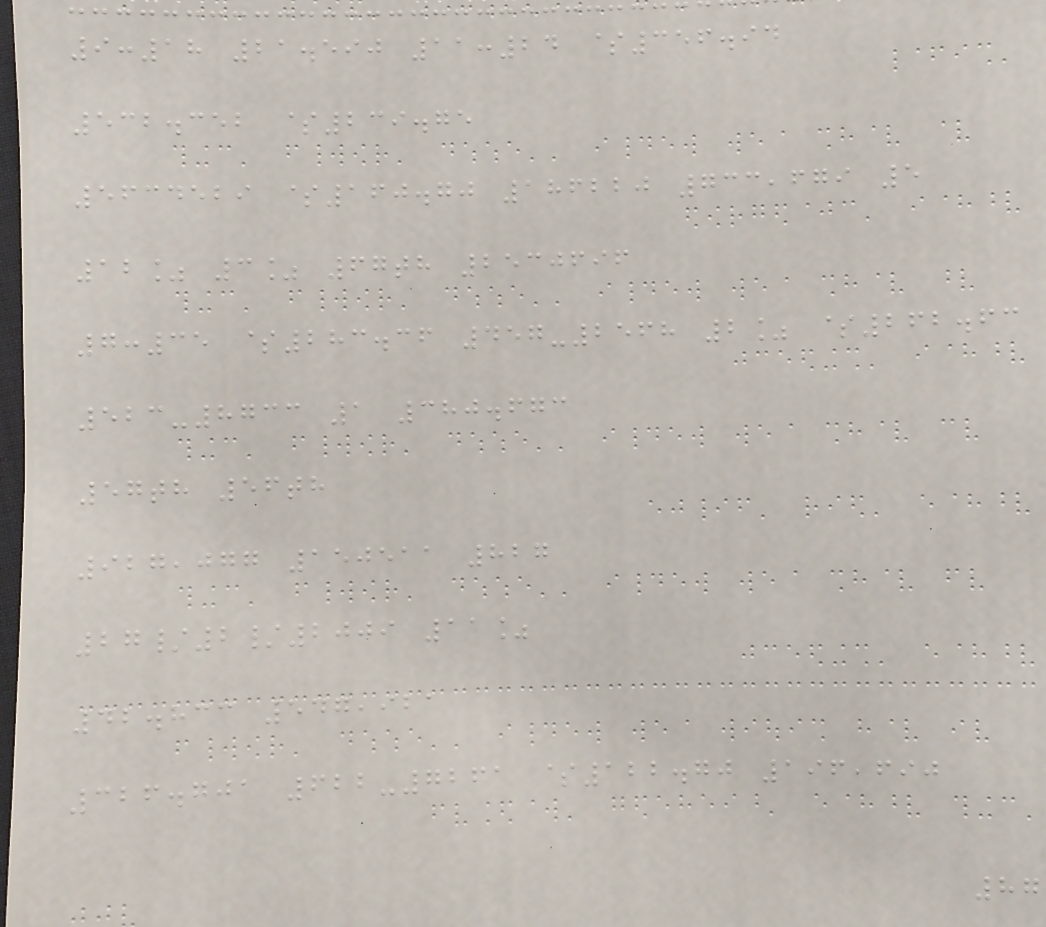9:18 21.590 11:24 $356.94
532.352 $239.75
5634529 $160.70 186220 733,679 5
12% 3% 67th 2530696
7:35 $283.36 457-2568 2% $262.63
523-8733 1 380.673
57th 56th
927,077 150511 827
27/2/2009 11%
42.833 547,921
326.701 622-7261 $122.70 196,690
87
